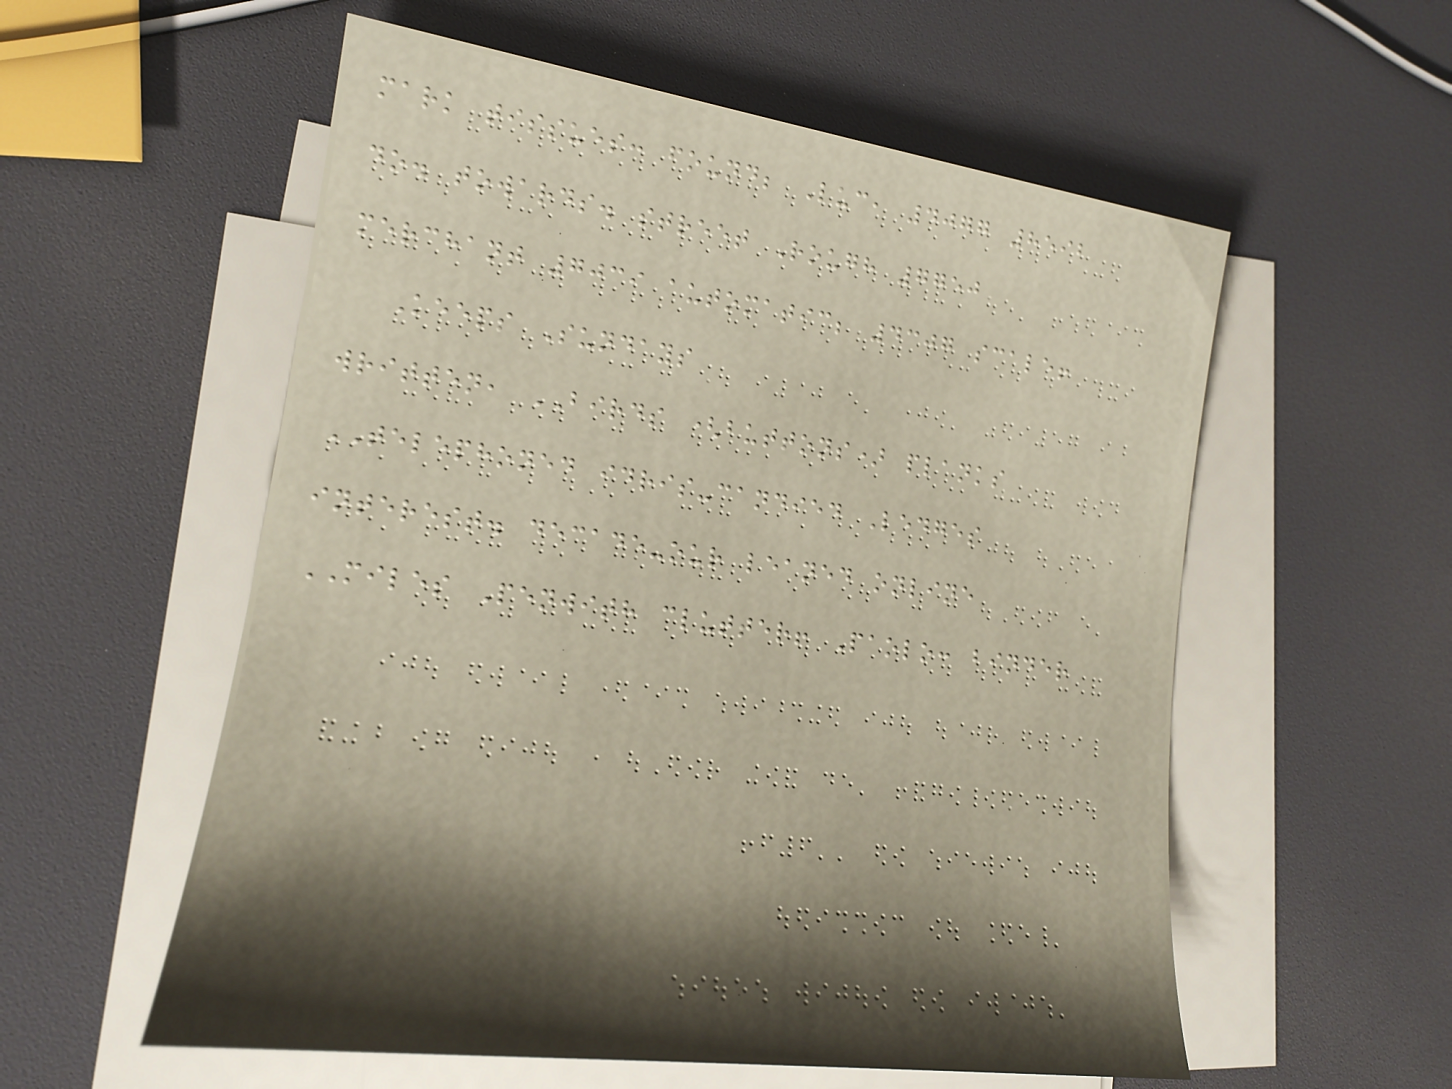mark tissues: found; Luc, 4077 8592
do. towards. street Rough 7750
merchant 7039 automatic; 4307 scale!
Keeps Sundays
written, BIRDS (buttons) planks
TELEPHONED idris-candied Ledges
interest. decade-our leaned online
MILES Penwith clutter! Paolo: binder
